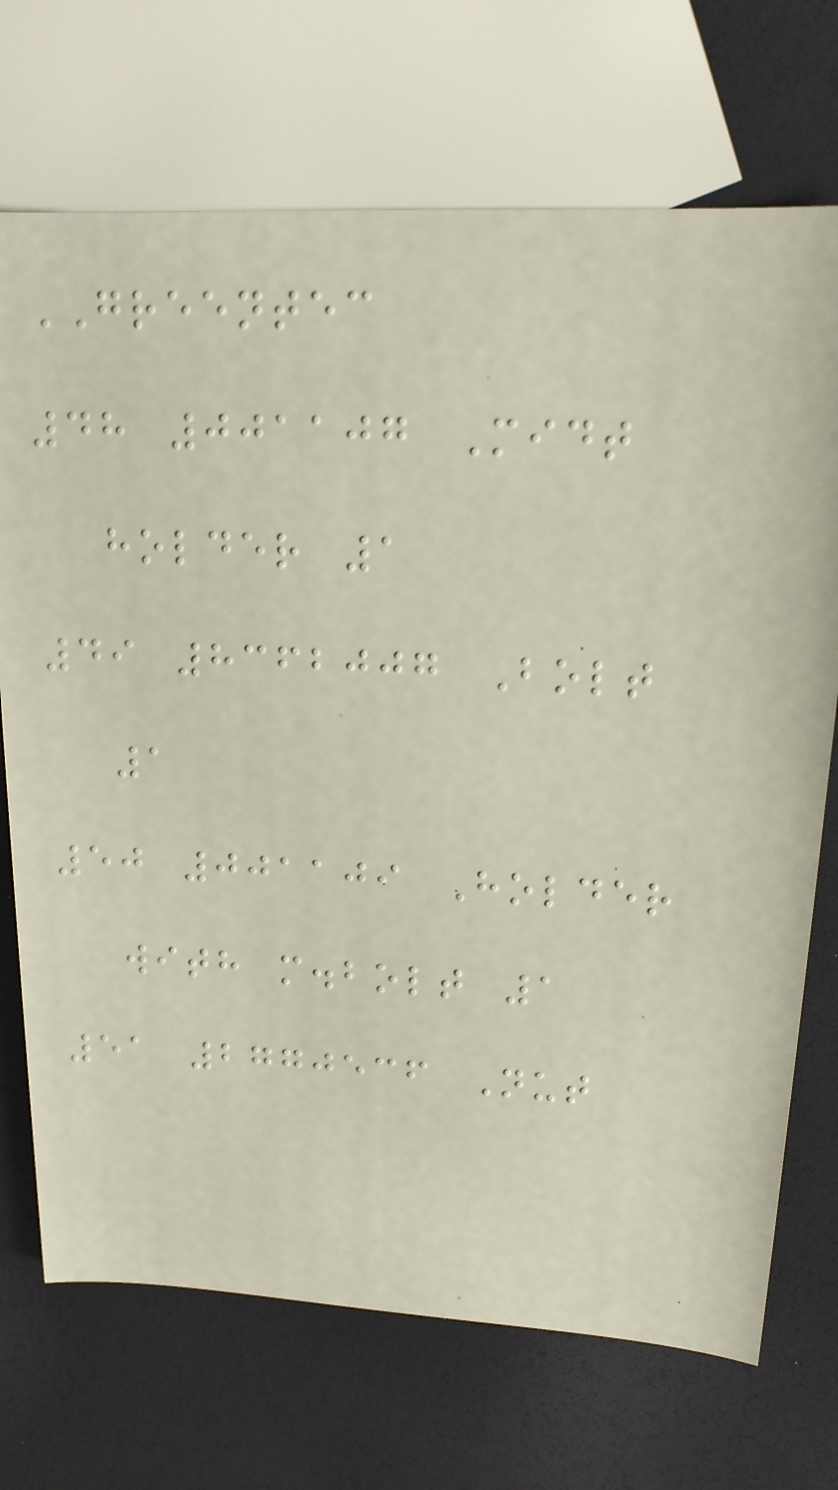GREENTEC
48 001107 Midt
holder 1
49 8362007 Bolt
1
50 001109 Holder
with m.bolt 1
51 2770536 Nut
